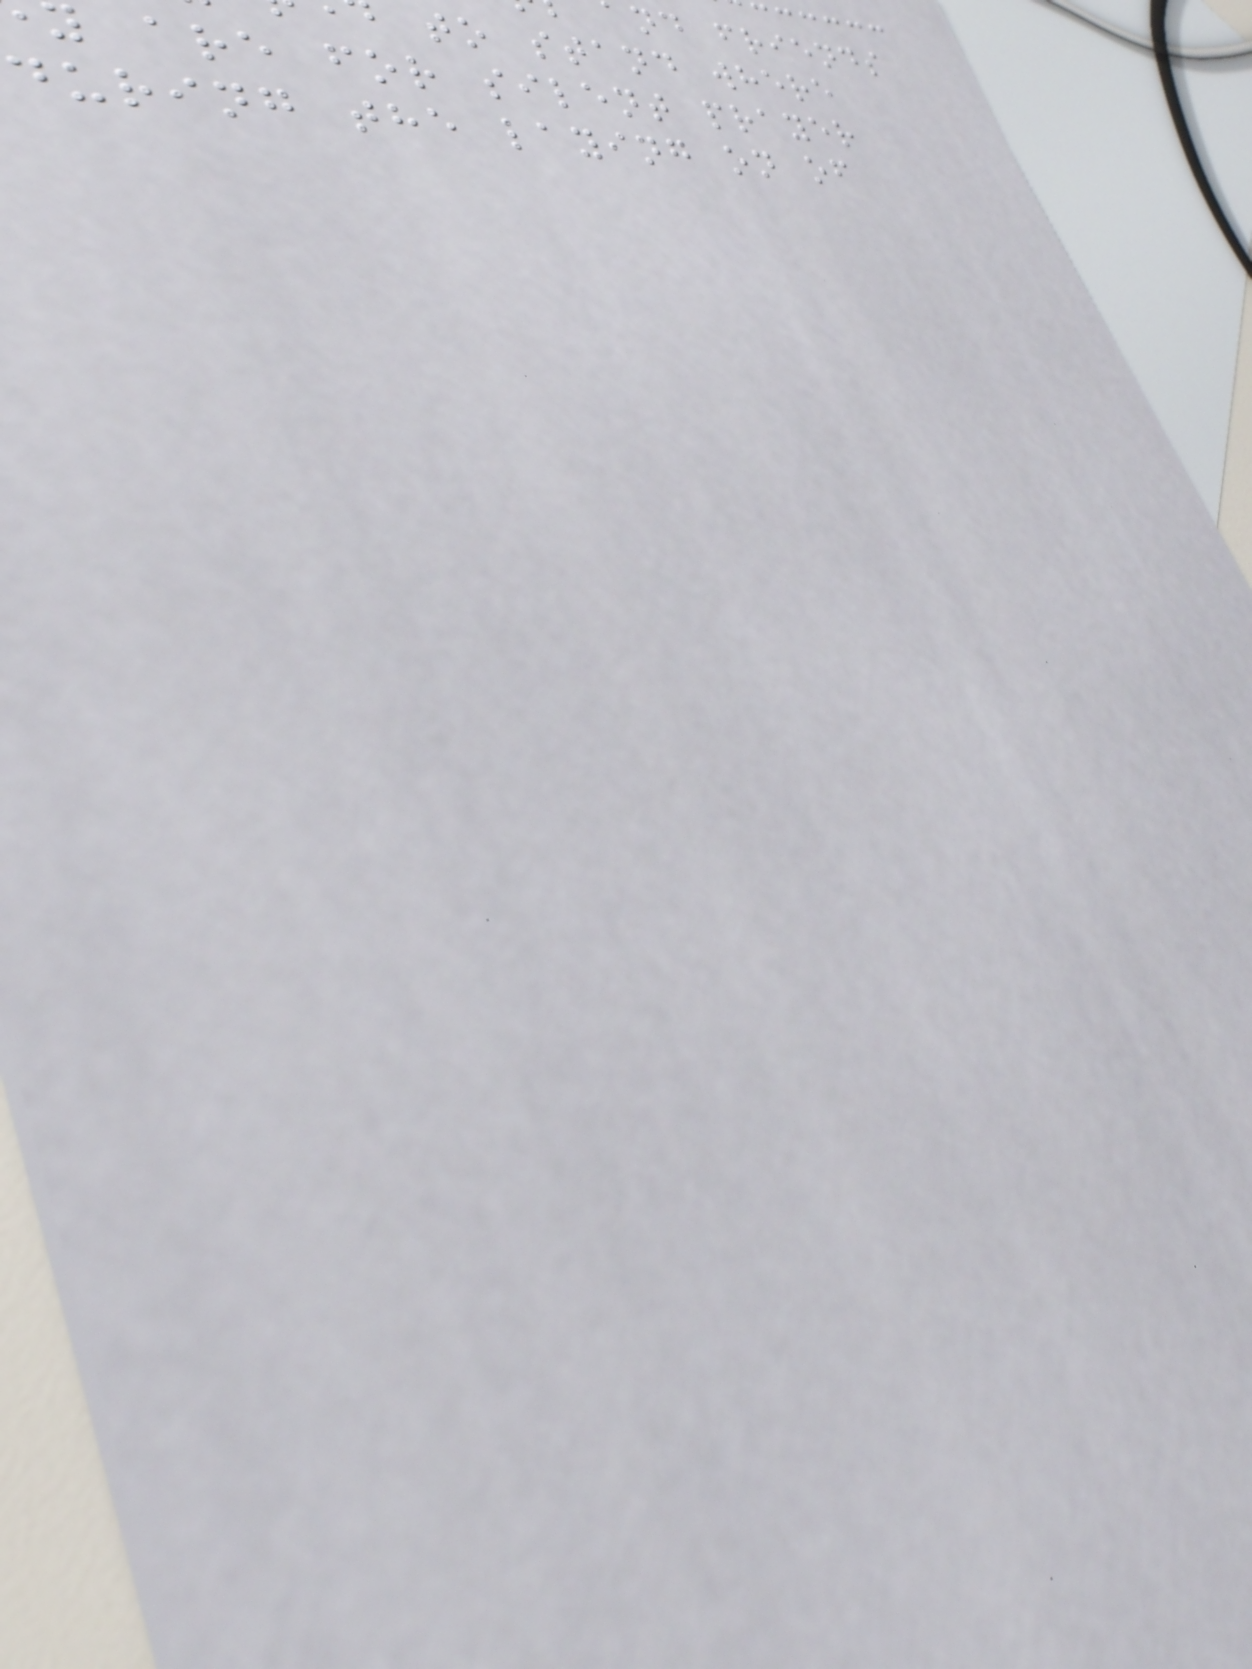nd friends
to stand where
are for silent prayer
during the laying on of
